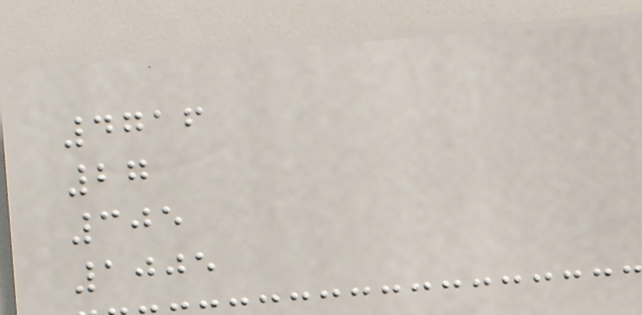4716
27
305
1005
